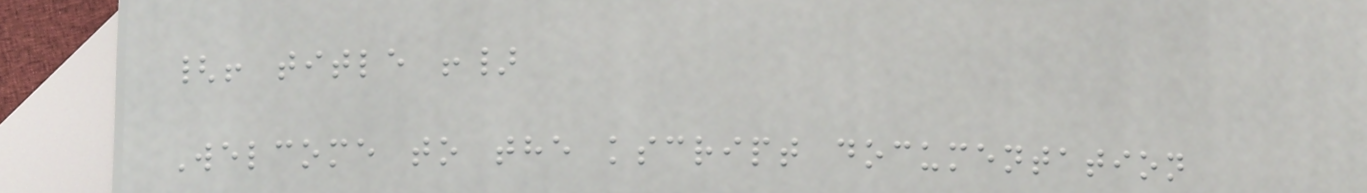{! title !}
Welcome to the kscript documentation
